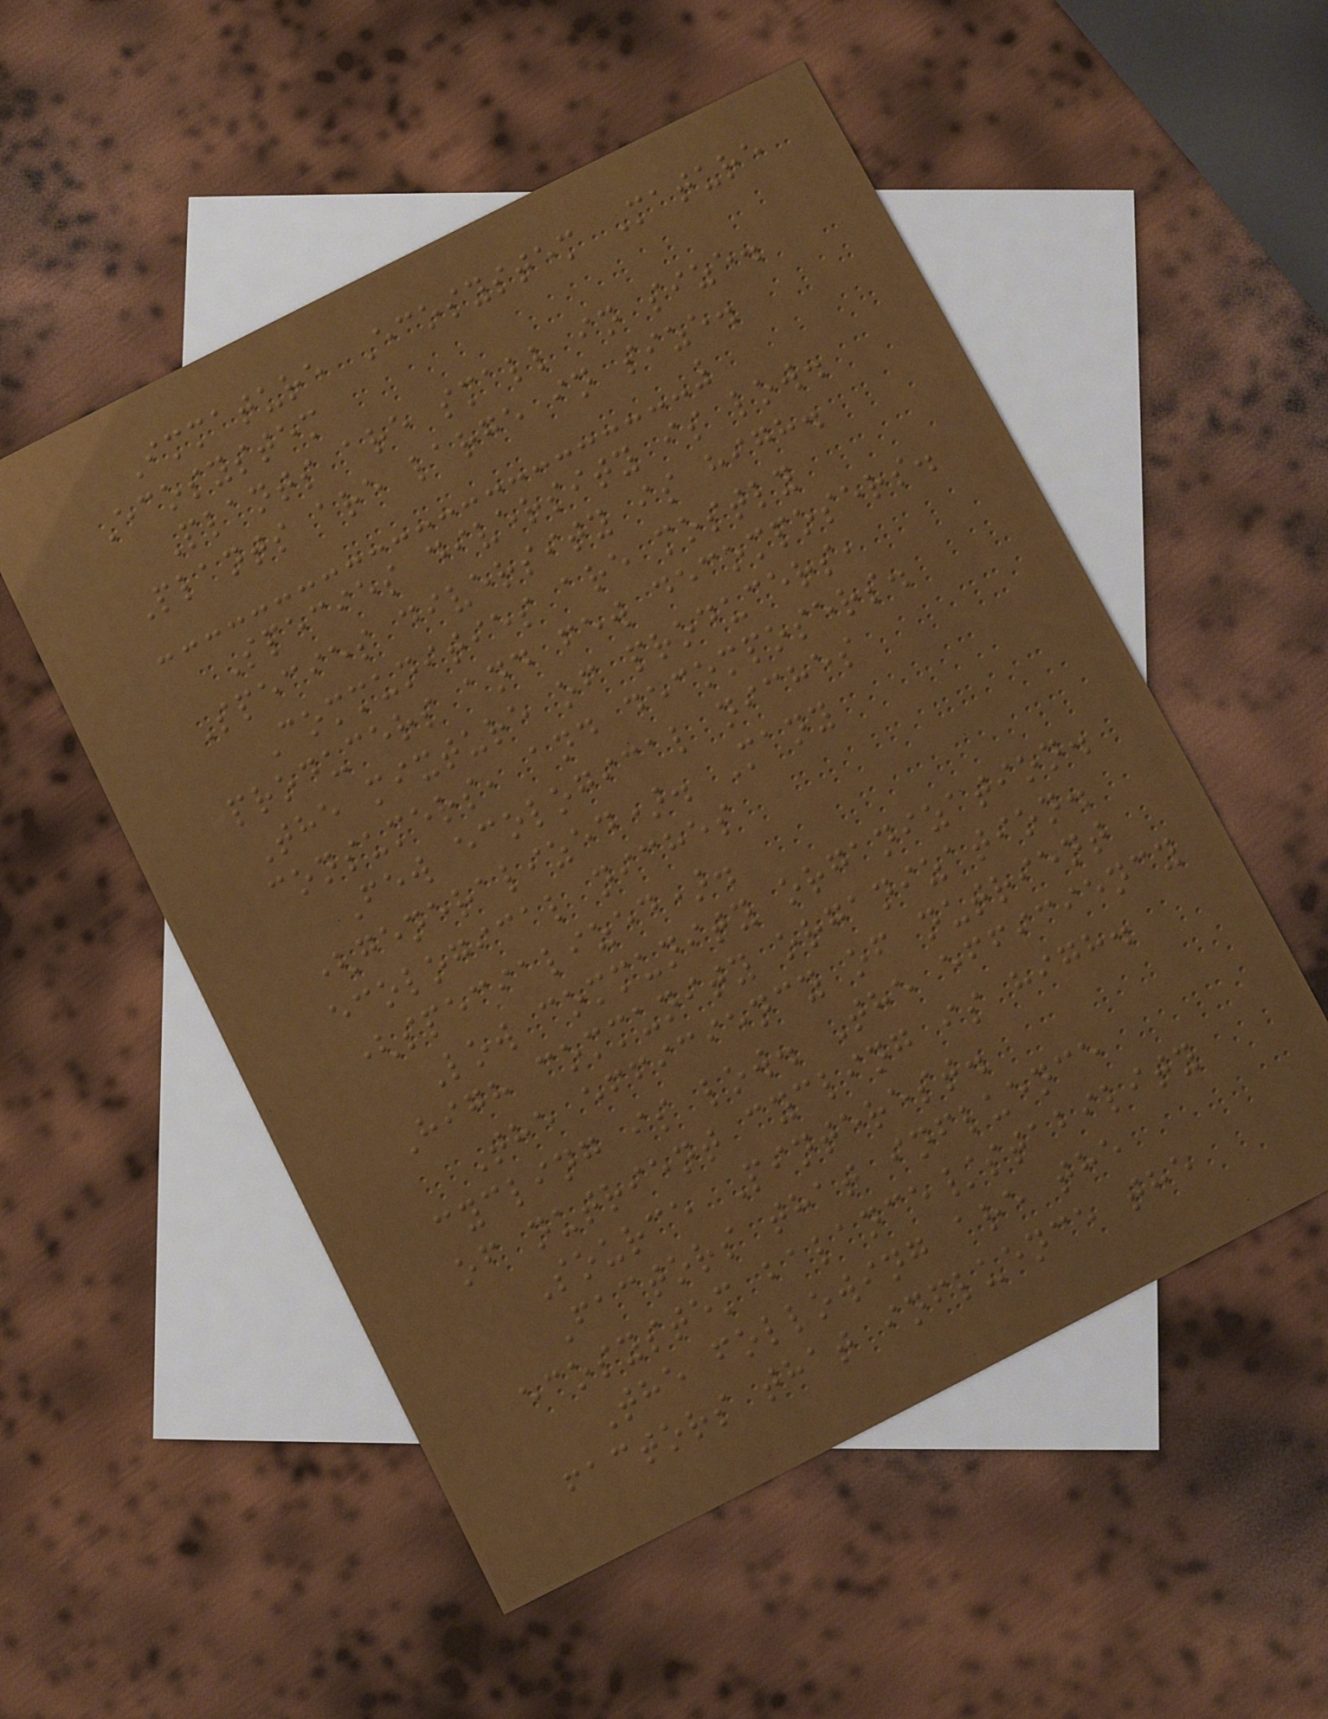Immature Ecosystem Mature
Ecosystem
Plants are small in size.
Plants are large in size.
Species diversity is low.
Species diversity is high.
Communities are mostly
producers and few decomposers.
The mixture of producers,
consumers, and decomposers.
Few ecological niches
(generalized). Many
ecological niches
(specialized).
Low community organization.
High community organization.
The efficiency of nutrient
cycling is low. The efficiency
of nutrient cycling is high.
Source Pinterest.
Factors that influence
ecosystem balance/stability
The following are the
factors that influence the
